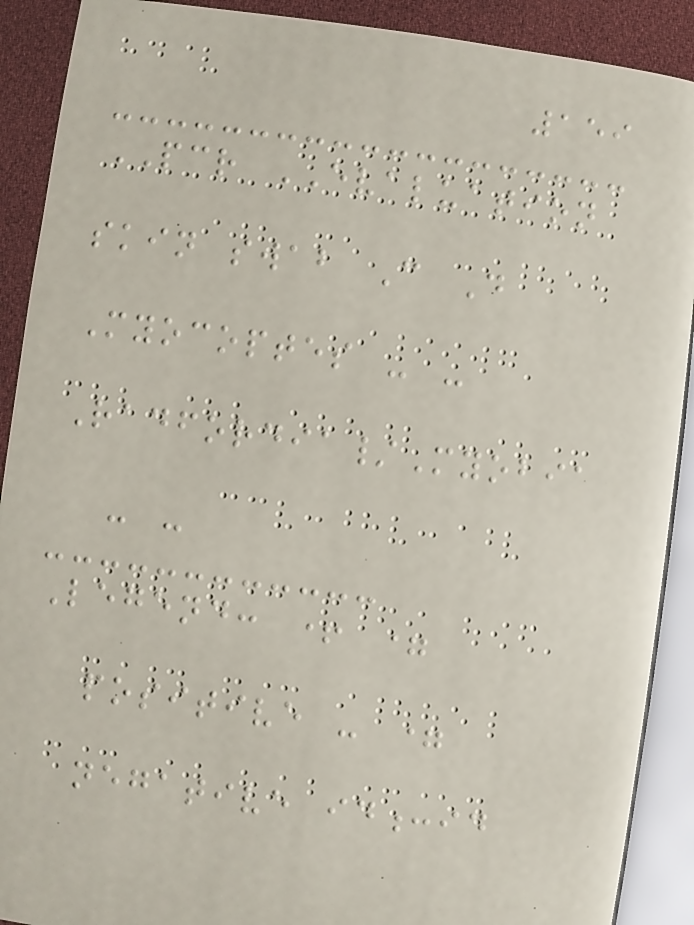159
PCR EVALUATION
skin swab C D
Myocoptes - -
Radfordia/Myobia
- -
Legend: + =
positive - =
negative id:id
